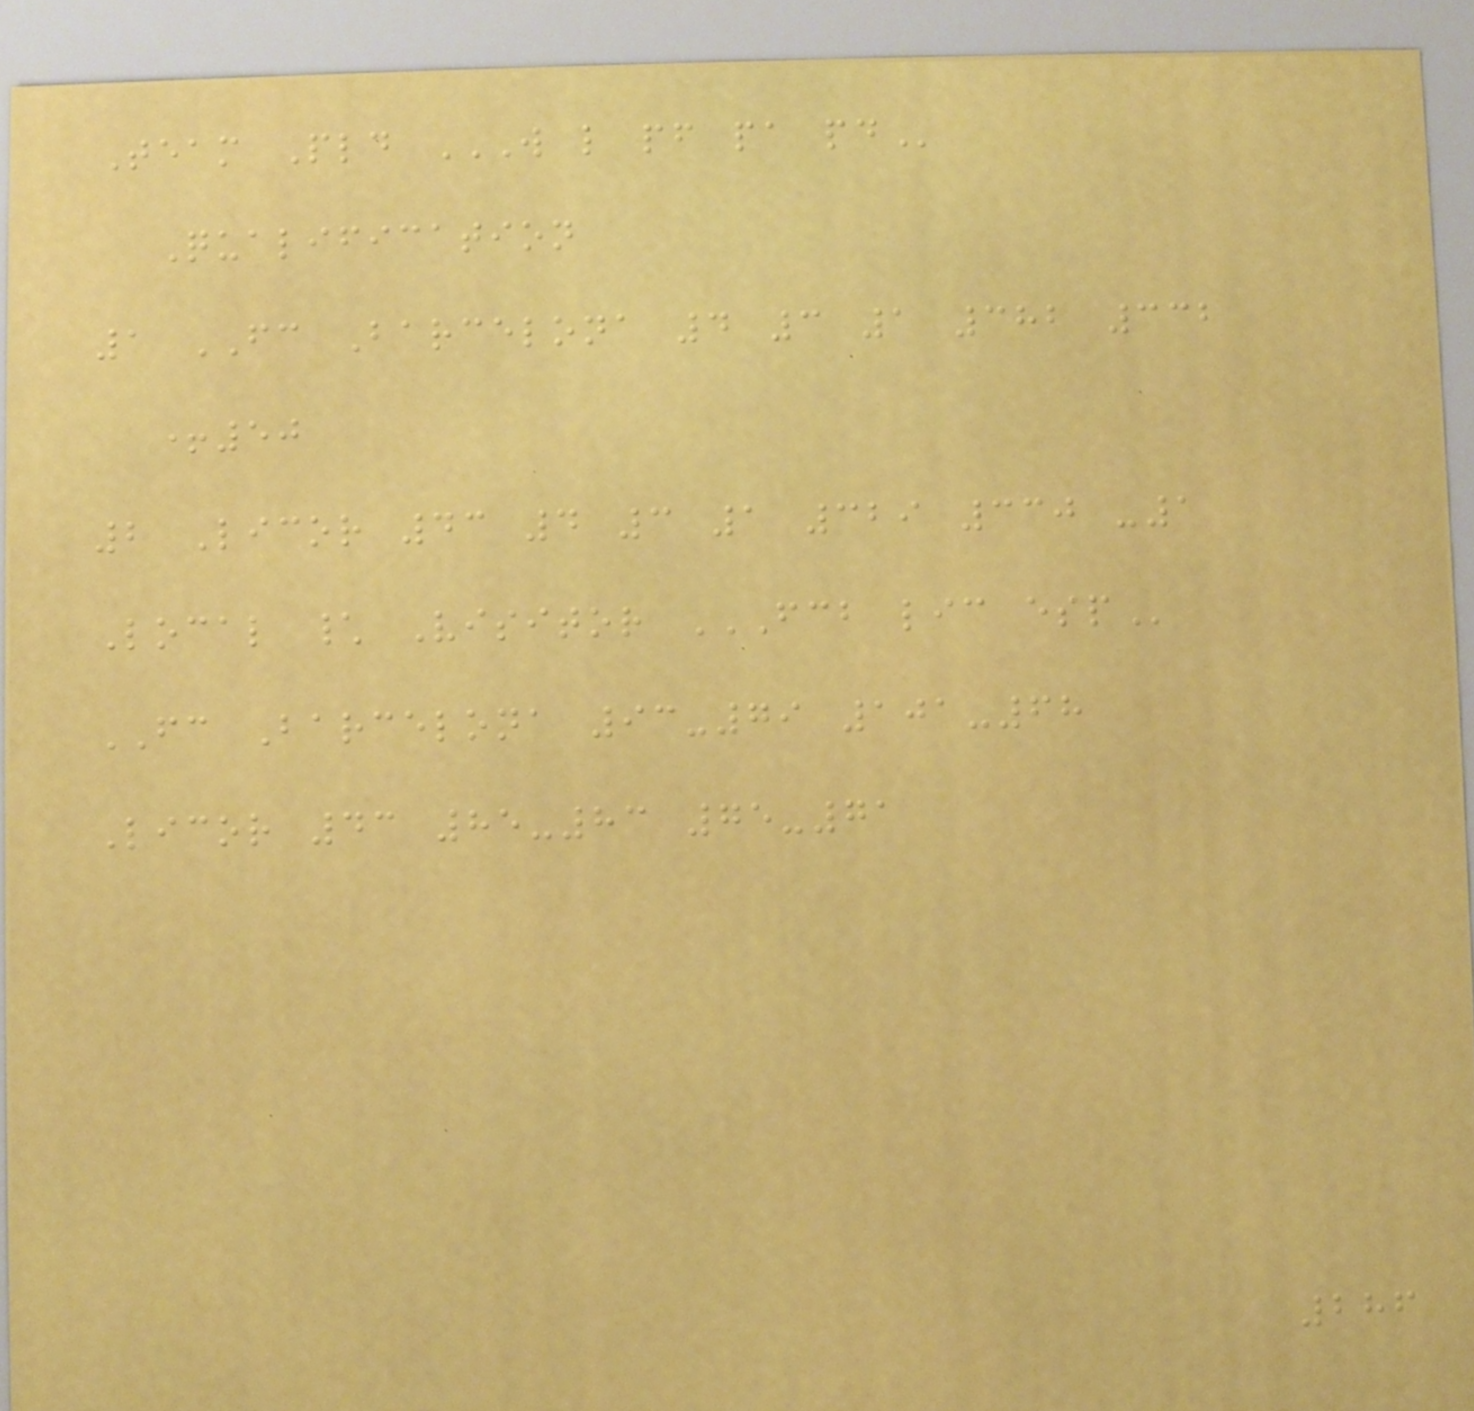Team Pld W L PF PA PD
Qualification
1 FC Barcelona 4 3 1 382 332
+50
2 Licor 43 4 3 1 329 330 -1
Local \ Visitor FCB LIC ESP
FC Barcelona 93-79 101-68
Licor 43 85-83 75-71
286
